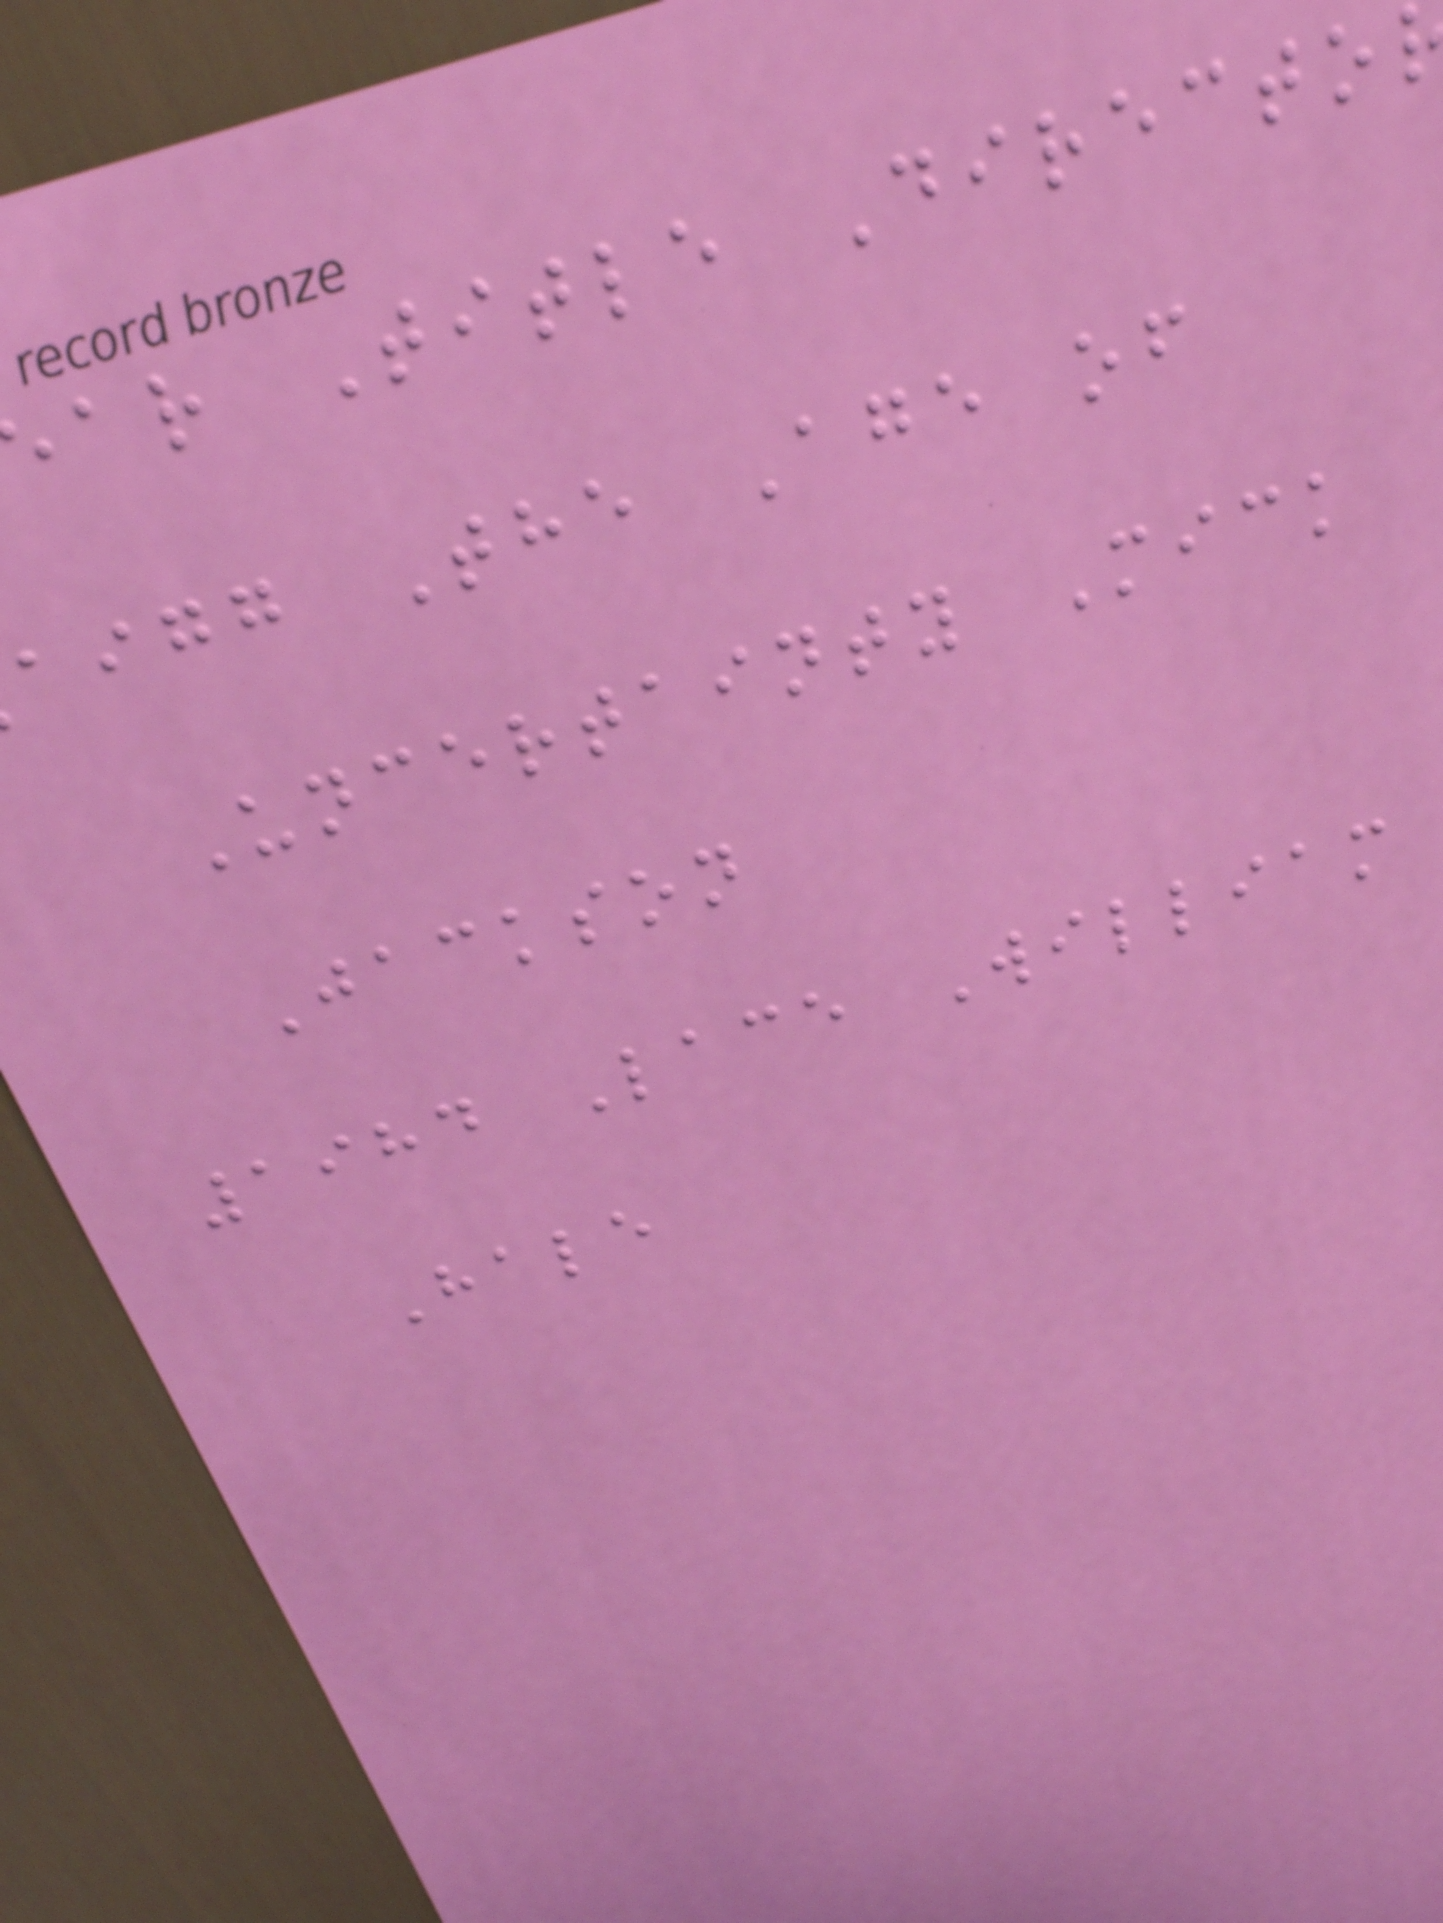ar Title Directo
aigg The Age of
Uncertainty Mick
Jackson
1984 Lace William
Hale
